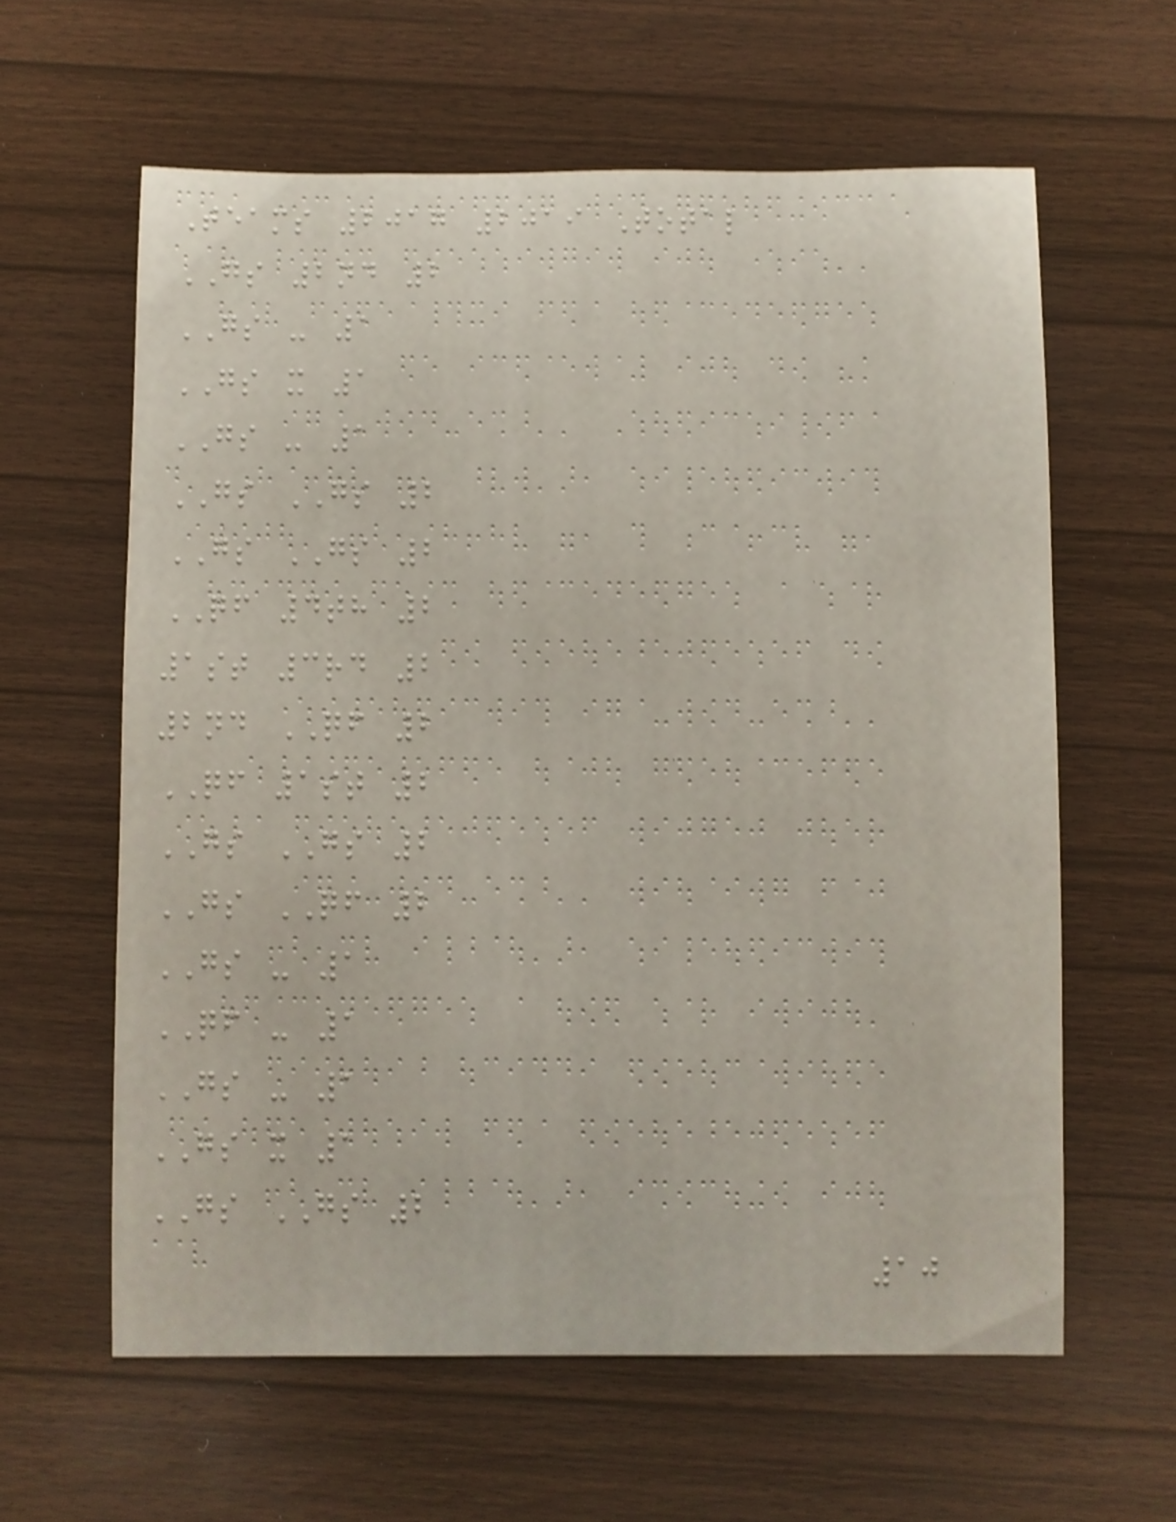Teams 2017 2019 Total
GS 2nd 2
GS - 1
GS x 1
GS - 1
GS GS 2
GS GS 2
QF 4th 2
1st 3rd 2
2nd QF 2
QF 1st 2
GS GS 2
GS QF 2
GS - 1
QF - 1
GS - 1
GS x 1
GS GS 2
10
